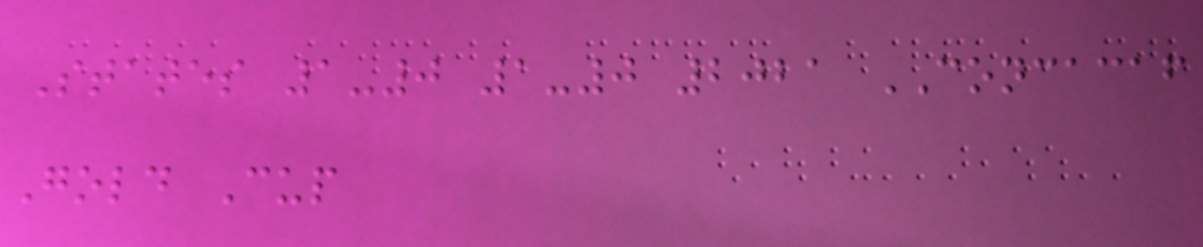States 1-0 1-0 2021 CONCACAF
Gold Cup
